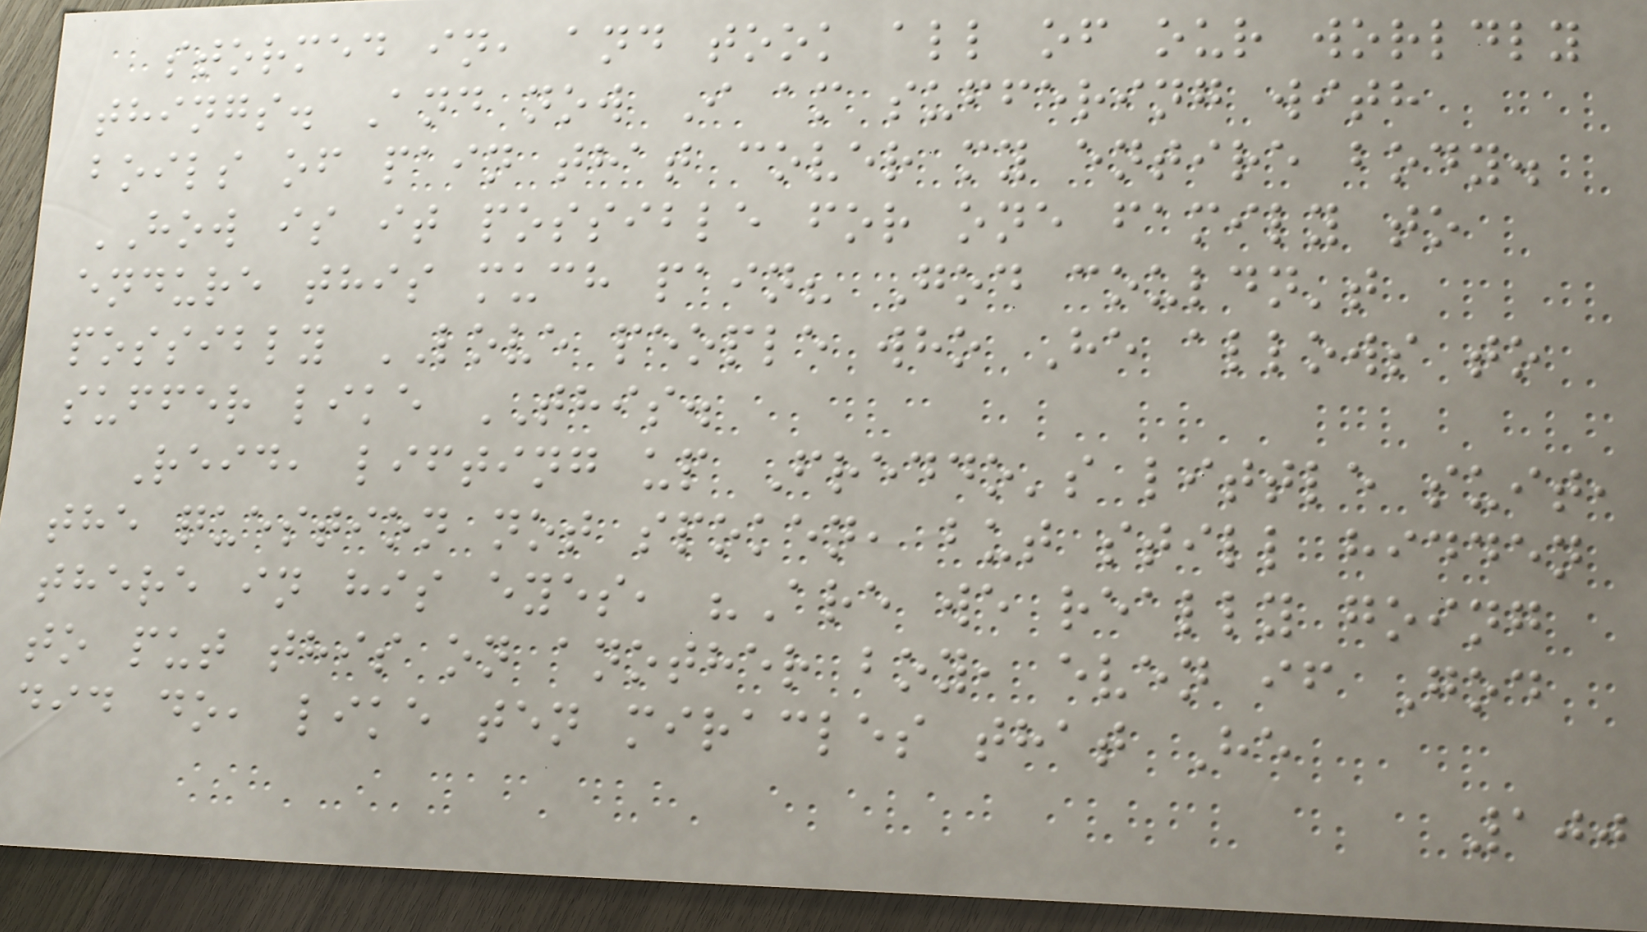stormed in, and took all of our worldly
things. And now I am suffering with
boils of pain that cover my entire body.
HOW is it possible for one family to
endure this much pain? God couldn't
possibly LOVE people who He allows to
suffer like THIS.
Reid, lifting up Freddo's little suit,
the question not spoken, but still hidden
there in his eyes, "Are we really going
to put this on another boy, even if God
did do, like ten miracles that He
100
